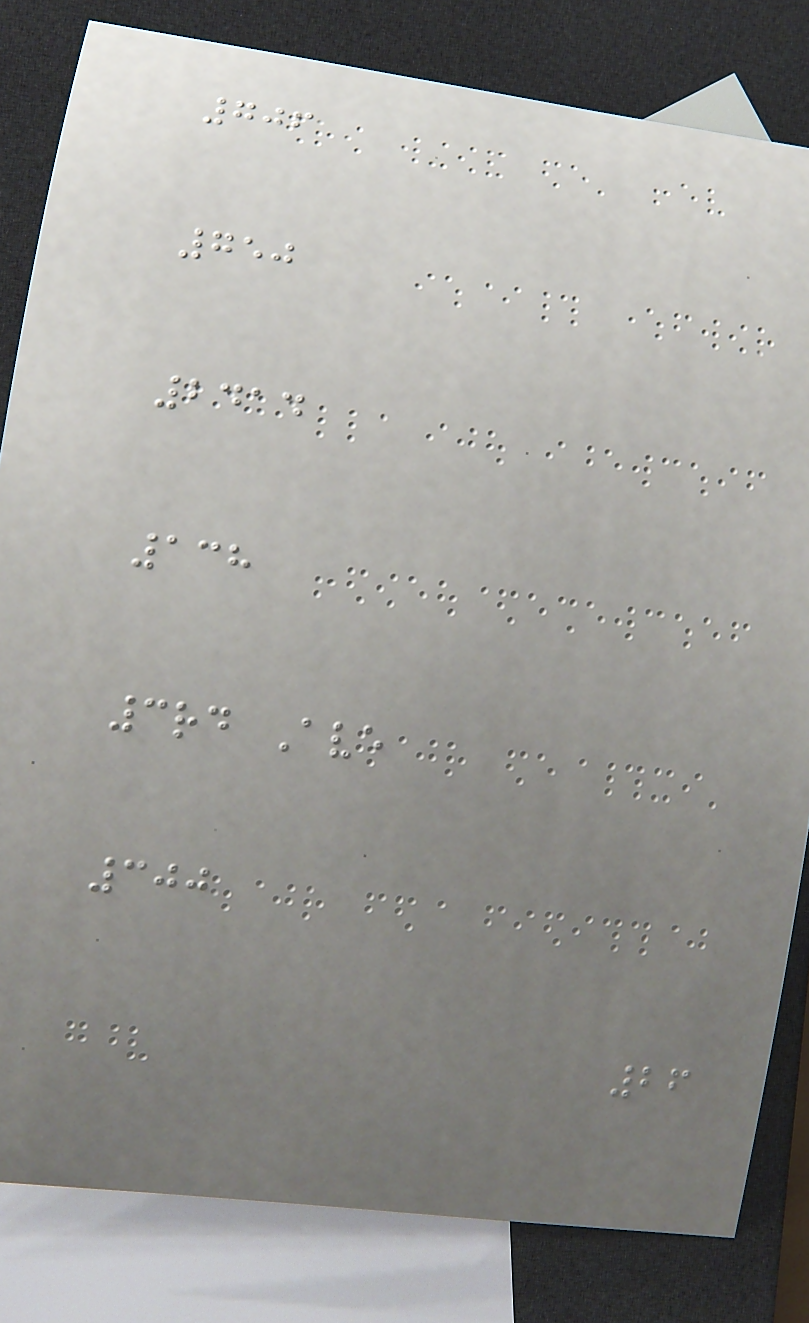706
750
2414
138
3rd Ave
300
26
